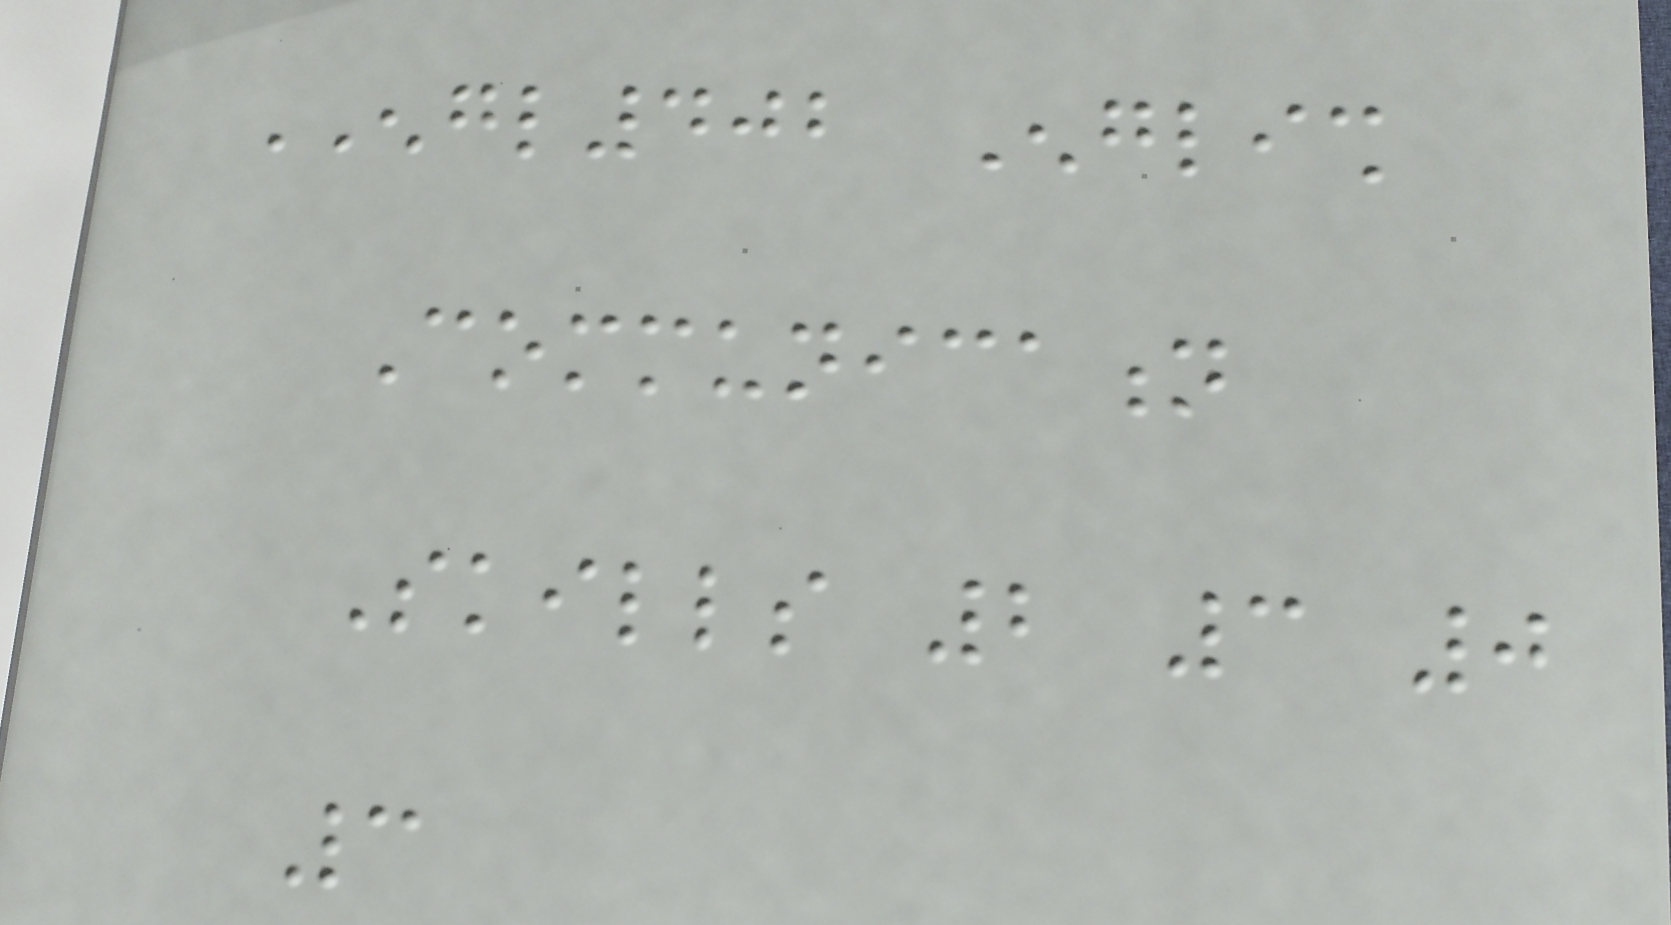ENGL402 English
Communication
Skills 2 3 0
3
